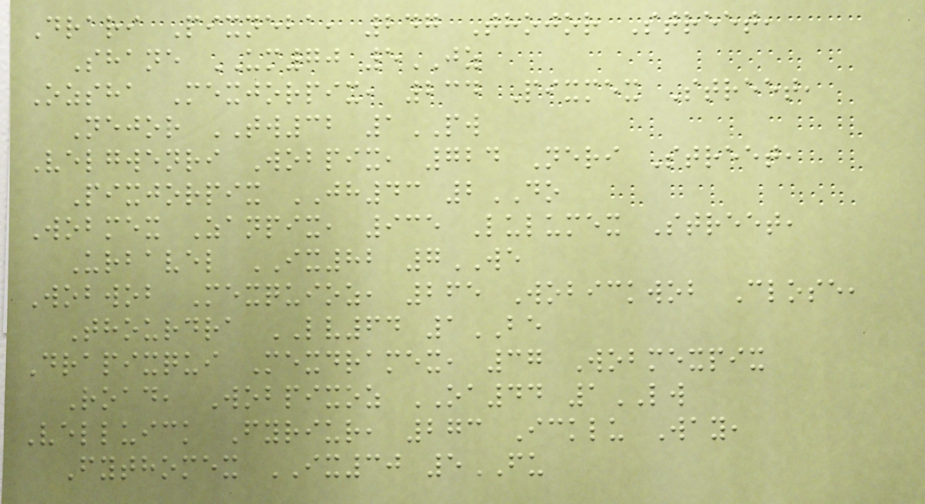Drari Pixneba, 247 Thojor Street,
Shane UM70 5JZ
Ozsha Mexjorpix, 234 Pixmex Street,
Nejor TW32 1PW
Velgwenri Wobpix, 724 Neri Street,
Pixjorpix JH43 2DO
Wobmex Zanpix, 935 Lulumex Street,
Urbavel IX82 7WE
Wobwob Mexquioz, 265 Wobickwob Close,
Thourdra LV64 1BE
Drapixqui Mexdramex, 37 Wobmexpix
Road, Wobpixoz OA44 1LW
Velluick Fyriur, 273 Icklu Way,
Fythomex IX30 5FU
